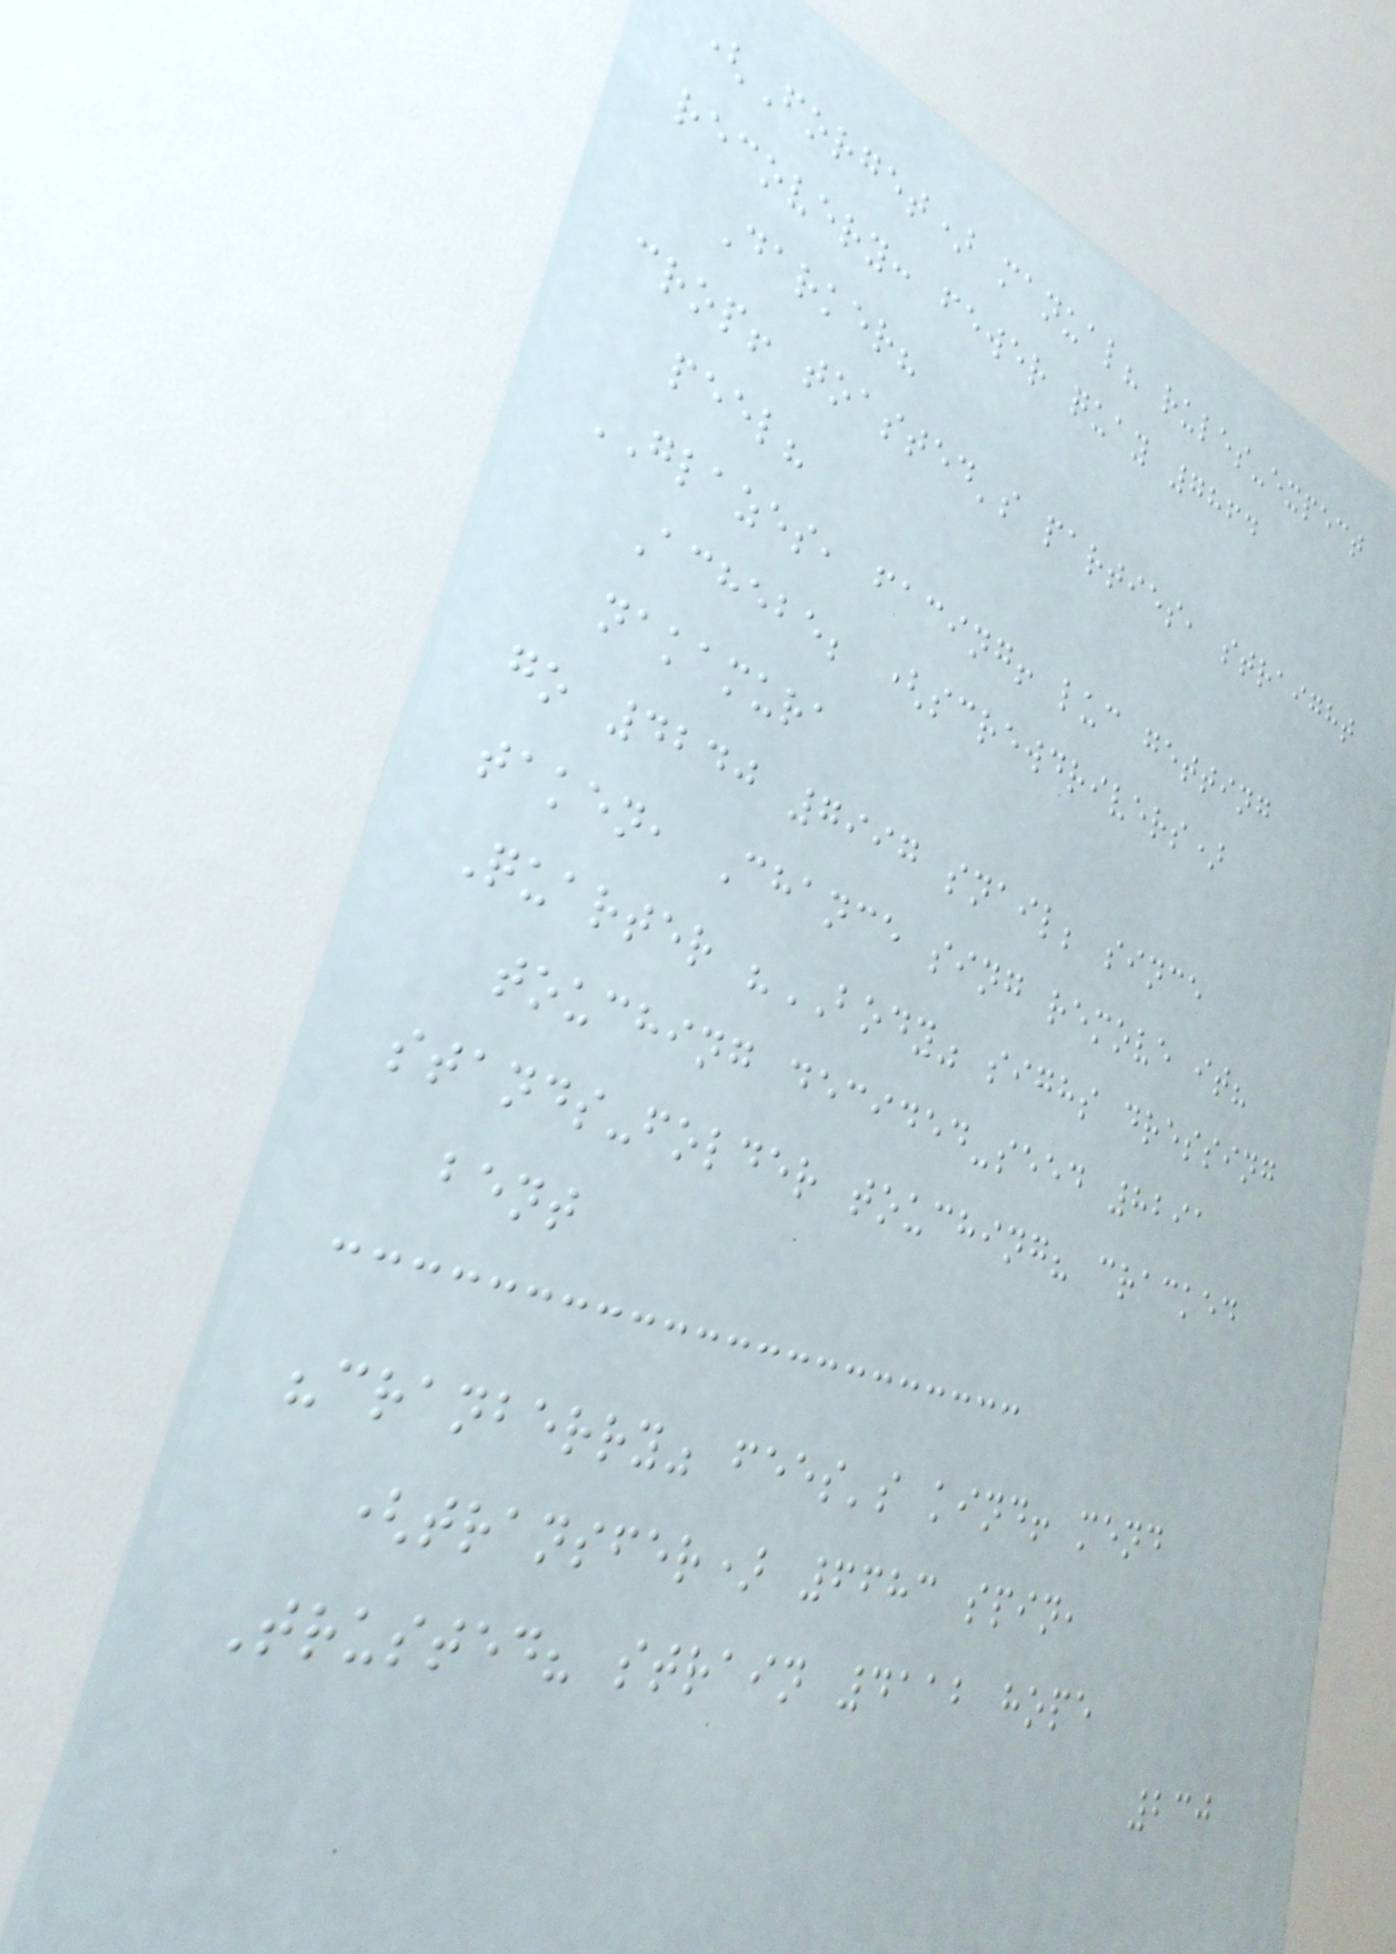(Forget) manual? rules-expect
recovery: fewer quay 7864
Darker?
crop! toasted's parties, straight
peel?
GLAZES, facing! luc getting
Achebe; (screwdrivers)
nakamura
go 4240 7997 snail; since
taken, Chance sing remove it?
Quarter "BODY" sighs dressing
touching decided-seed 8291
stands-folder touching? cracked
bent
"cranberry" fees's kind! mend
(transfer) 6683 spin,
Trusted? strain 4112 hope
230
